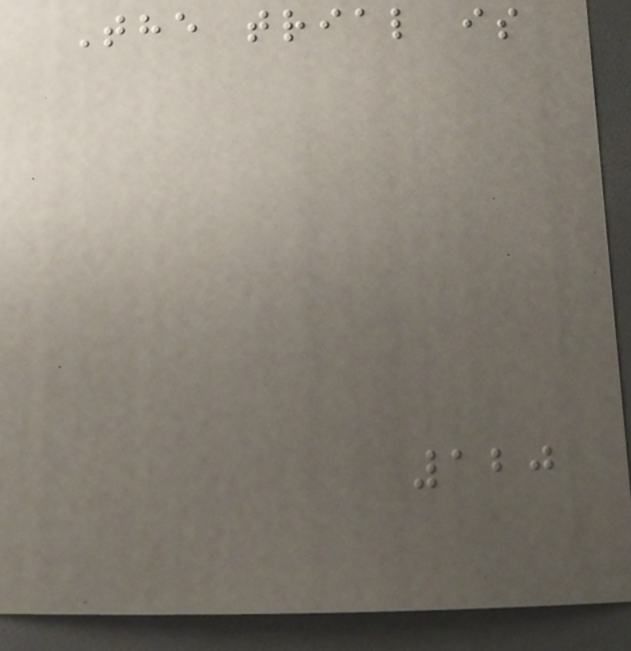The trial is
120
